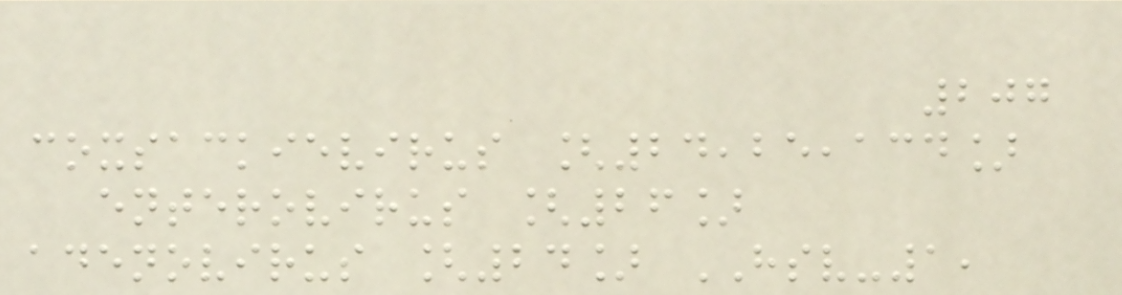207
coxsackievirus [24,25,134]
enterovirus [26]
adenovirus [24] HSV-1,
